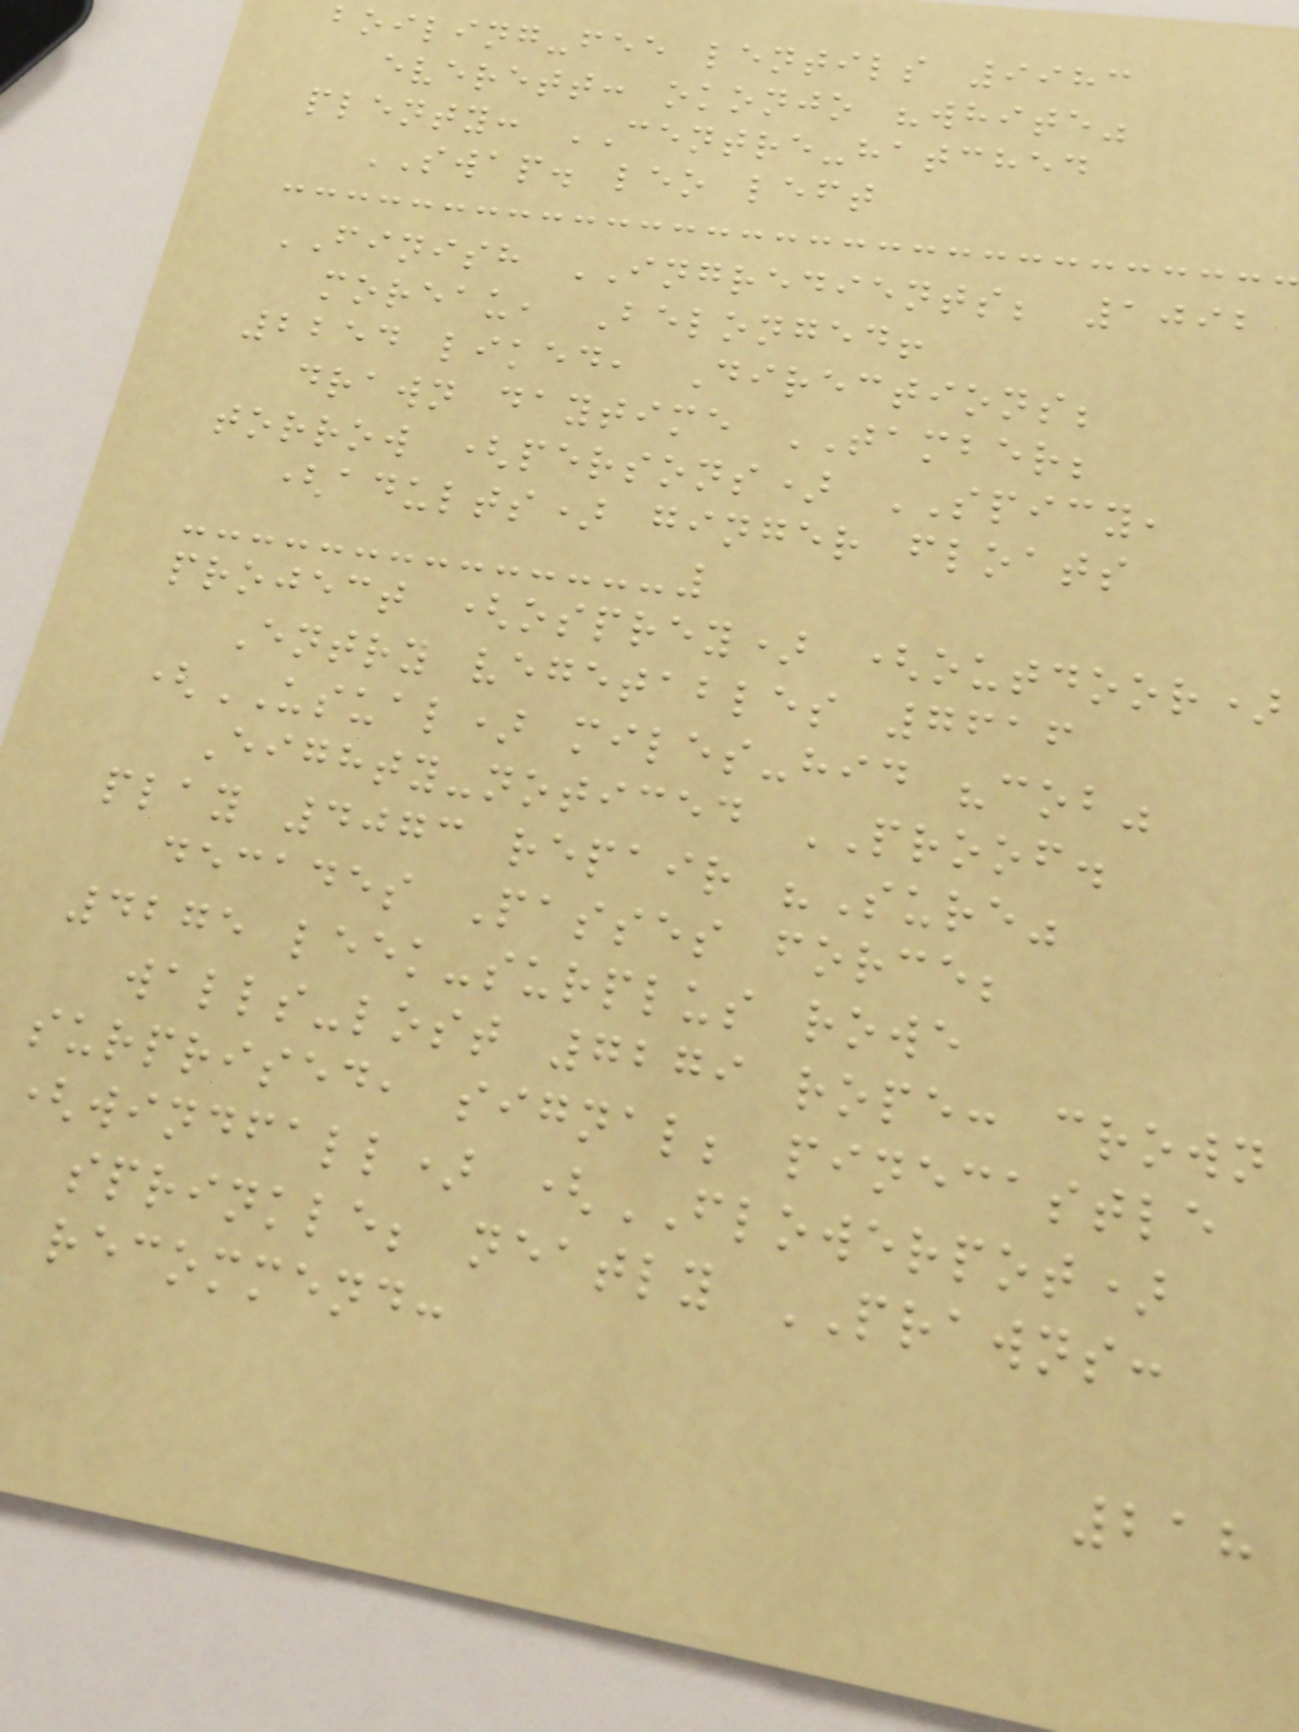boiling-fee lentils 9983
everett: okonjo "white"
plenty: CENTRE-hatched
SWAP. leo left
FINISH INGREDIENTS; 1092
moreau, Belonged!
2254 liked, Directions;
drawn daytime TAMBER;
torrow (persons) SPICY,
(adults) ginger floats
project (osprey) (outdoor)
Entry vegetables 7616
(USUAL) miles-hid "cob"
Eighty-noticed PROOF.
play 4073 repair "Sure"
decades Passes force;
4275 leek-surplus rowe
walls-lost 7279 rope: crown
surprised, signal; pinecastle
(windfall) (FLOWERPOT)
sprinkle; neatly PRAWNS:
recommend:
218
